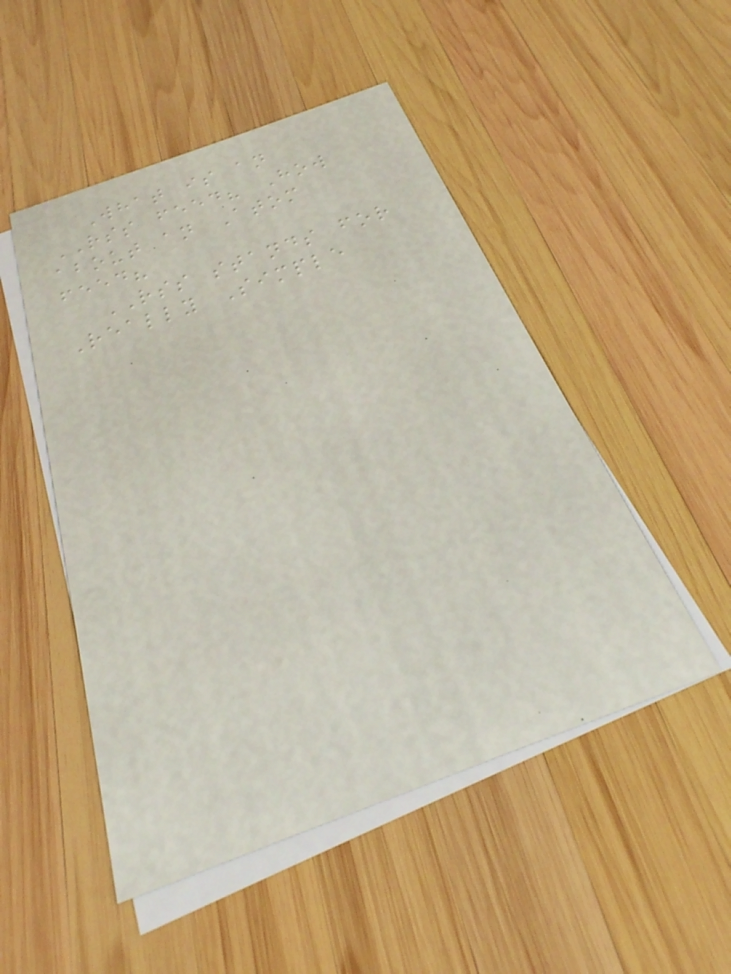What is an
RSS feed? How
about an Atom
feed?
RSS stands for
Really Simple
